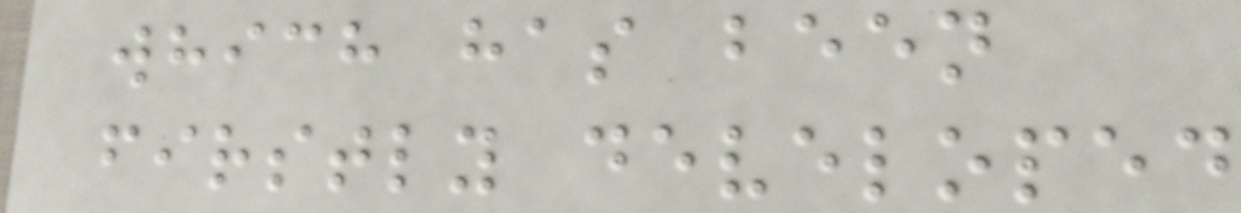which has been
firstly developed
